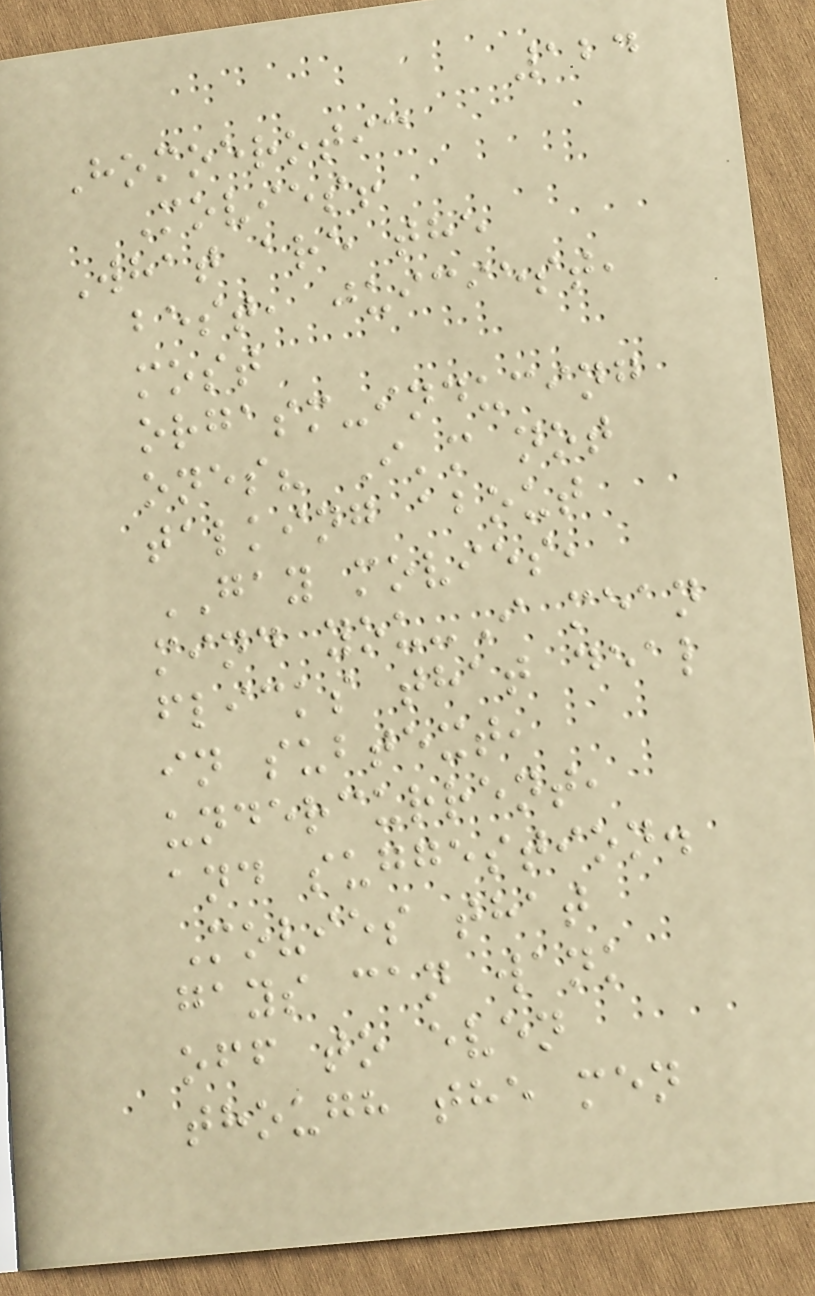124
Homoerotic
Movies!
What are the
best, juiciest,
most
orgasm-inducing
ones? I'm not
talking about
GAY movies,
mind you-I mean
flicks that deal
in subtext,
undercurrent,
and suggestion.
Movies that
gays can wank
off to even
though the men
